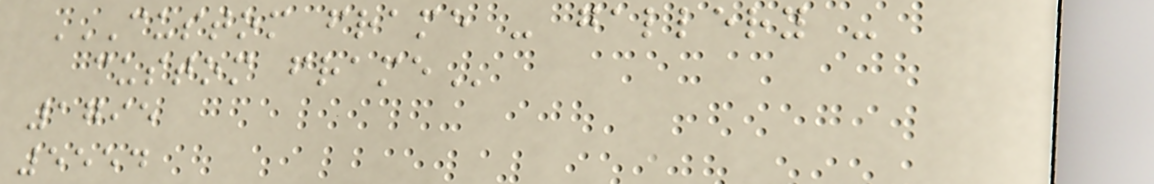CUSTOM FRAME - GALLERY -
CUSTOM FRAME
1795
5554
